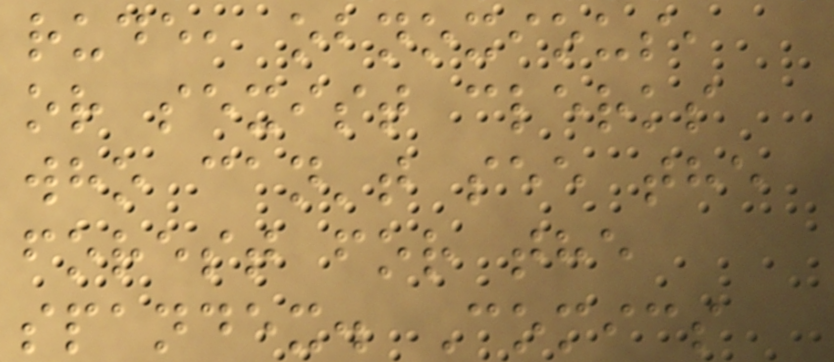rude, obnoxious,
or sexist clerks
who can't see the
forest for the
spandex. Comics
